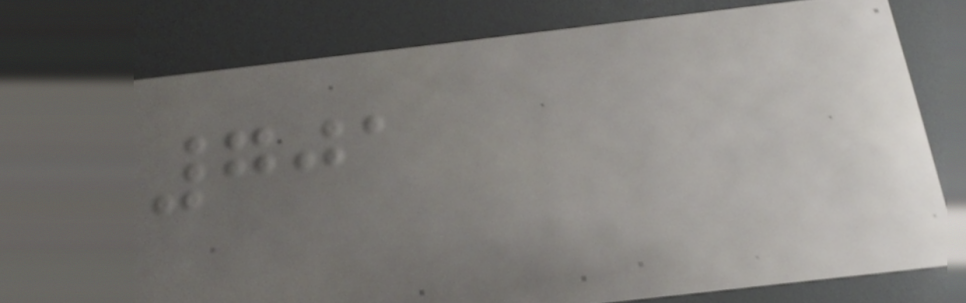701
